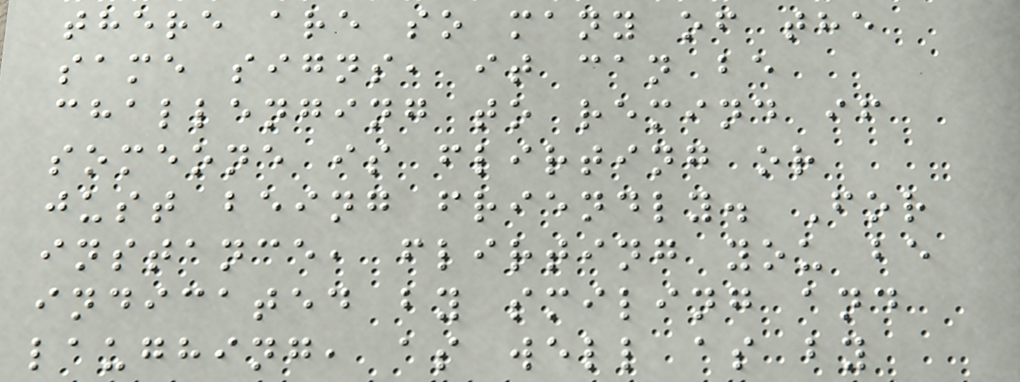there are so many of the
same signs, it can be
challenging to remind if
someone is flirting or
just being friendly. For
instance, flirting you be
indicated by smiling and
laughing, as well as by
